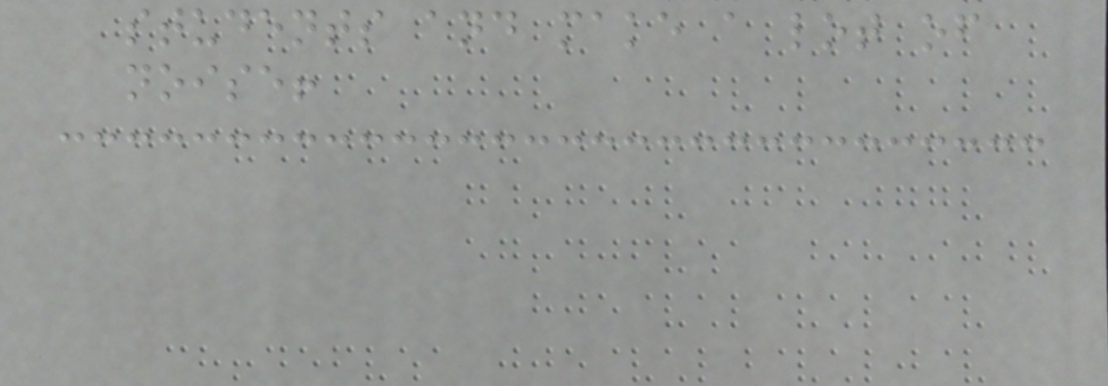students and make a lot of
noise!
